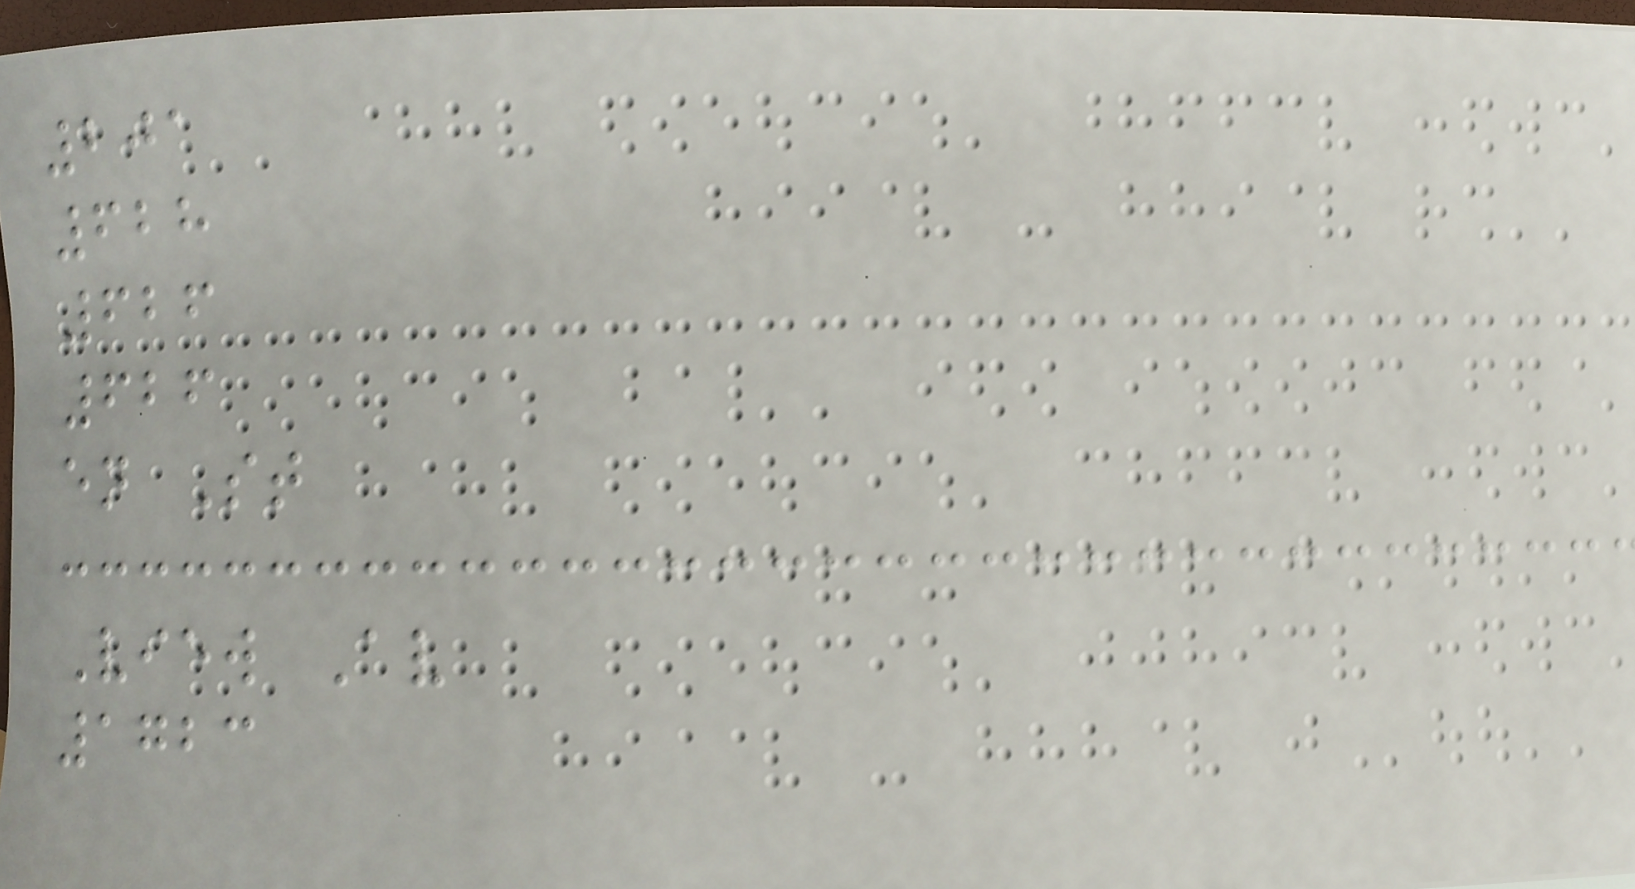201
628
626
626
en St
View Av
1723
